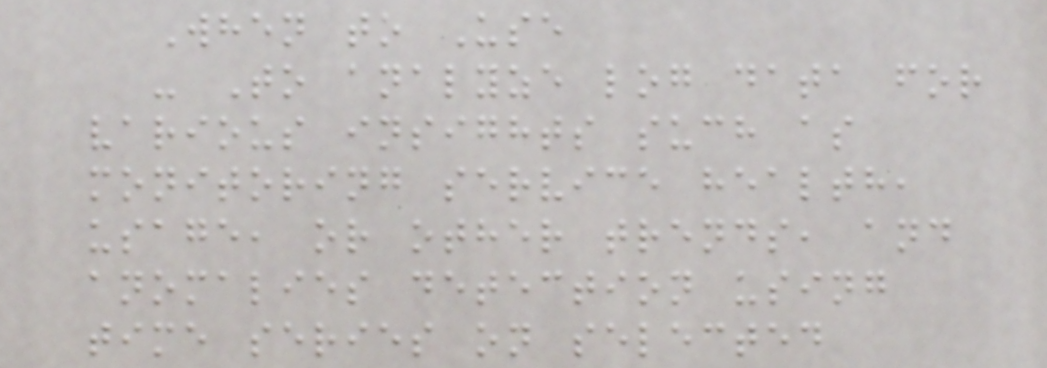When to Use
- To analyze log data for
various insights such as
monitoring service health,
usage, or other trends, and
anomalies detection using
time series on selected
